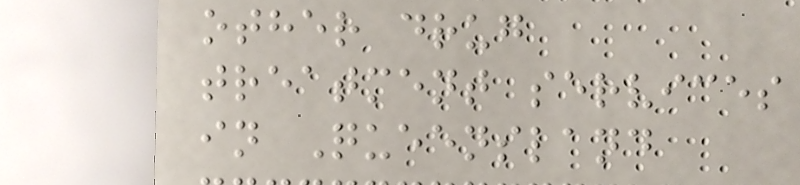other drug
treatment services
in Queensland
